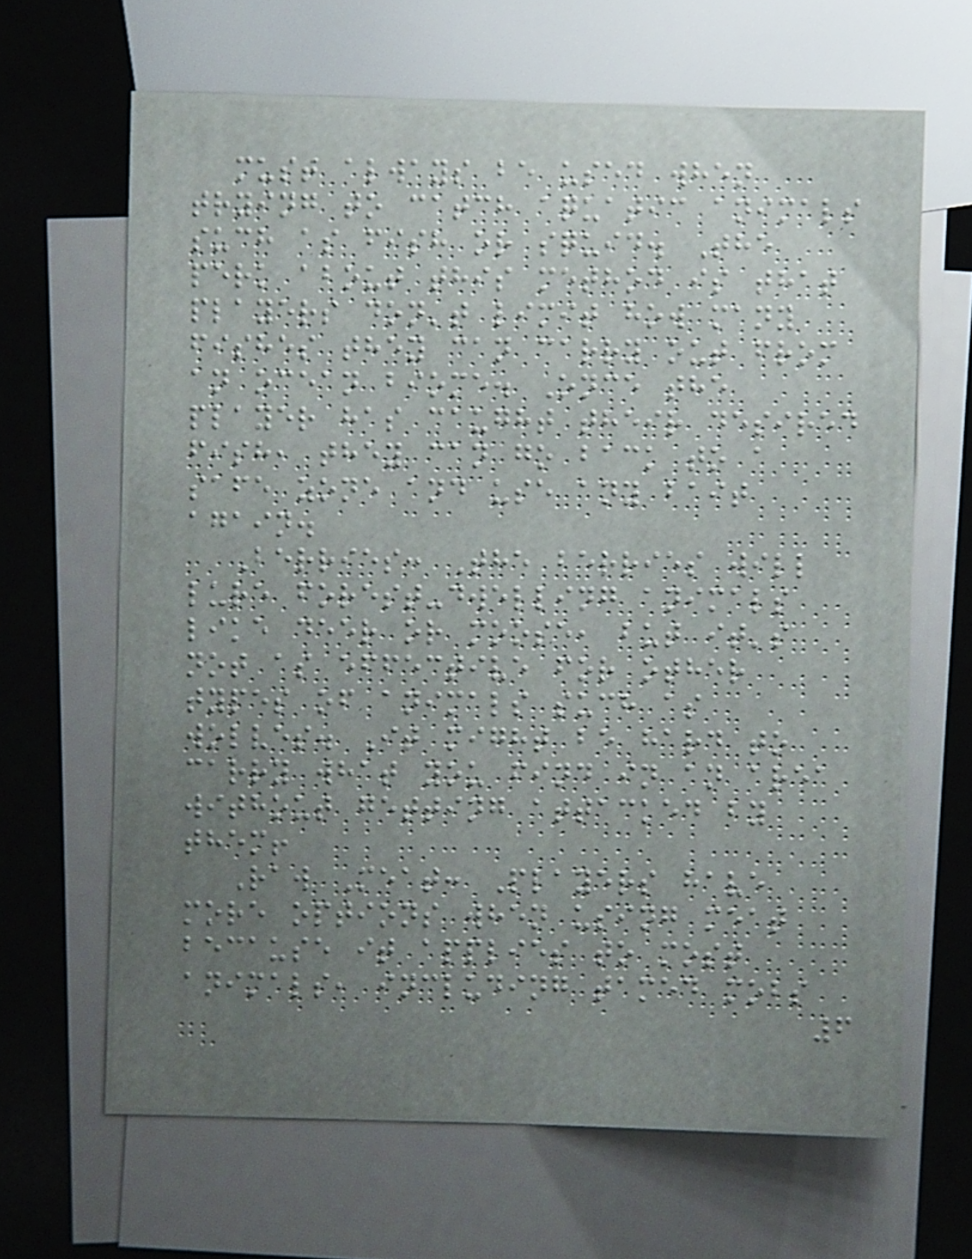must always be used when
trying to catch aquatic animals
such as fish or squid. The
perk about this method is that
players don't limit how many
fishes they can carry out from
an ocean biome. Once the
player has caught their desired
fish, they can go back to a
safe zone and use any bait
again.
Berries: The berries will
lure forest-dwelling animals
like deer or moose, but it's
not as effective for other
types of animals such as
wolves. It might be hard to
carry what you find in an area
without getting attacked by
them!
Raw Meat: Players have
more options when using meat
because it applies to most
animals, including tamed mobs
6
